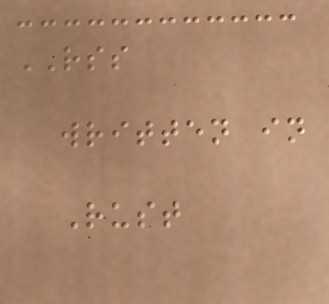RSS
written in
Rust
